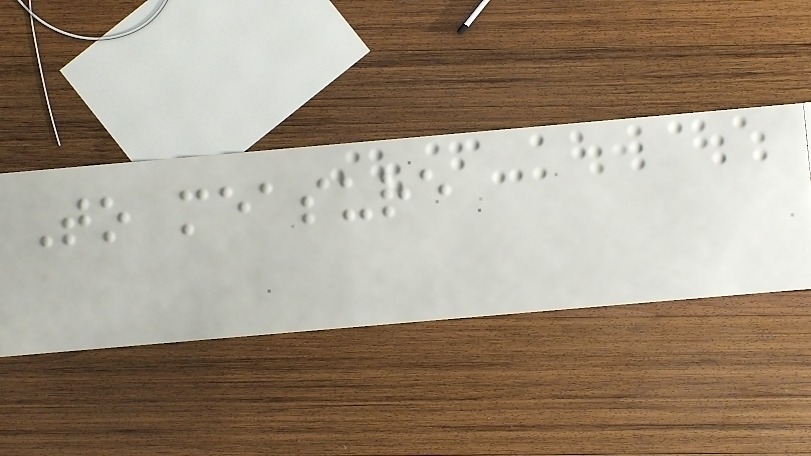To measure
